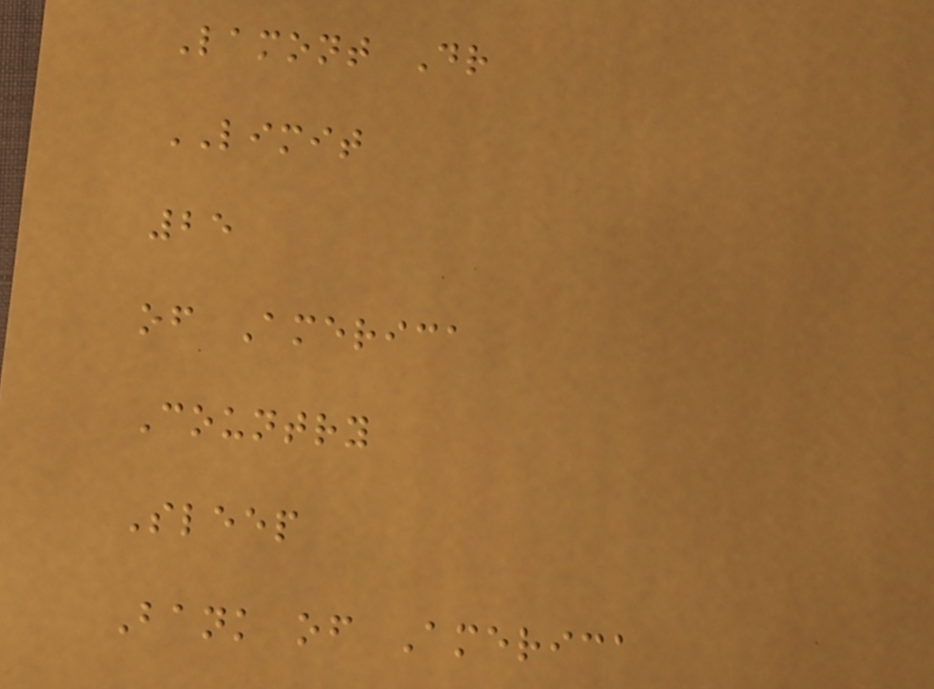Lamont Dr
LIMIT
25
of America
Country
Sleep
Bank of America
